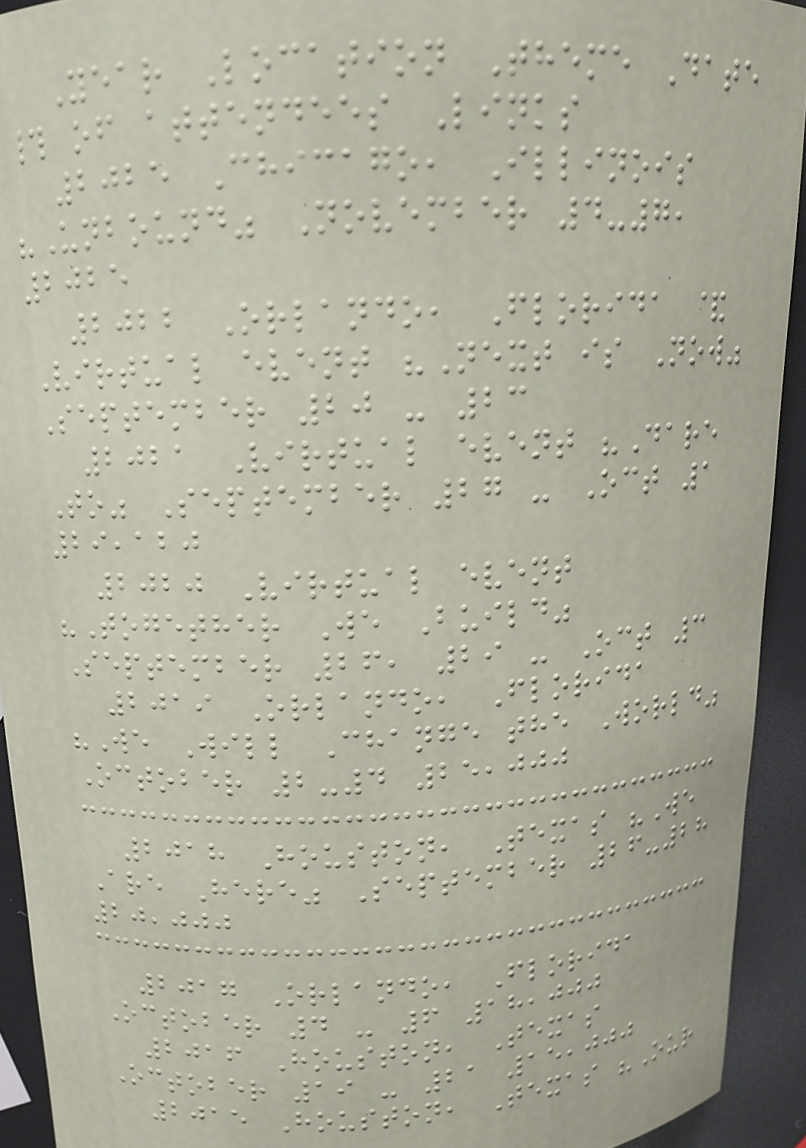Year Location Theme Date
# of attendees Links
2025 Chicago, Illinois
"Unbound" November 4-7,
2025
2022 Orlando, Florida &
Virtual event "Next is Now"
September 20 - 23
2021 Virtual event "Dare
To" September 27 - Oct 1
29,120
2020 Virtual event
"Together We Build"
September 26, 29 - Oct 3
2019 Orlando, Florida
"We Will Change the World"
October 2-4 25,000
2018 Houston, Texas "We
Are Here" September 26-28
20,000
2017 Orlando, Florida
October 4 - 6 18,000
2016 Houston, Texas
October 19 - 21 15,000
2015 Houston, Texas "Our
